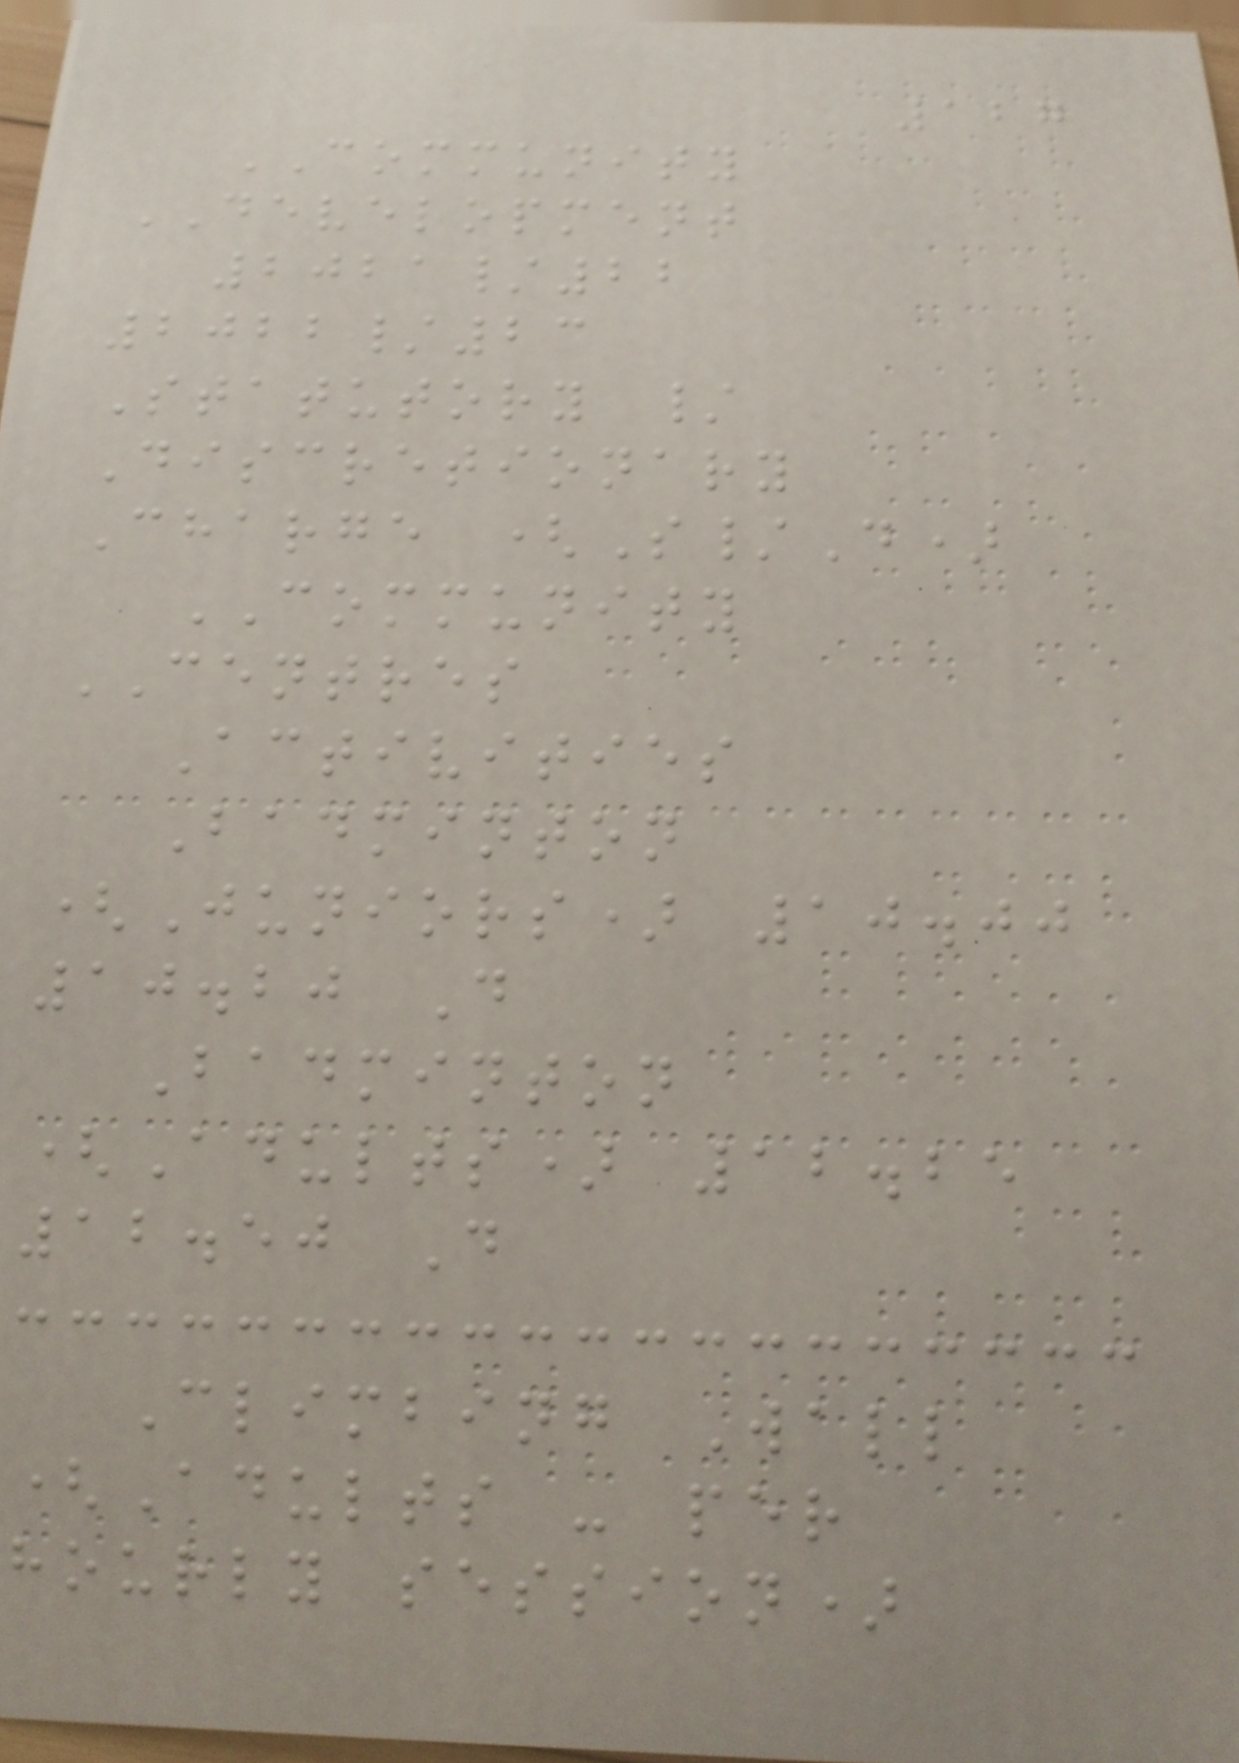127
COMMUNITY
DEVELOPMENT
2021/22
2022/23
Statutory /
Discretionary
Charge (S/D)
COMMUNITY
CENTRES
Activities
Badminton
(Juniors) 10.00
10.20 D
Badminton
(Adults) 12.25
12.50 D
Climbing Wall
(Adults - per
hourly session)
